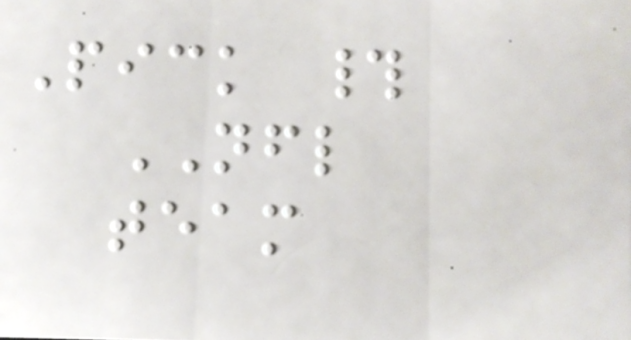Pick #
NFL
team
